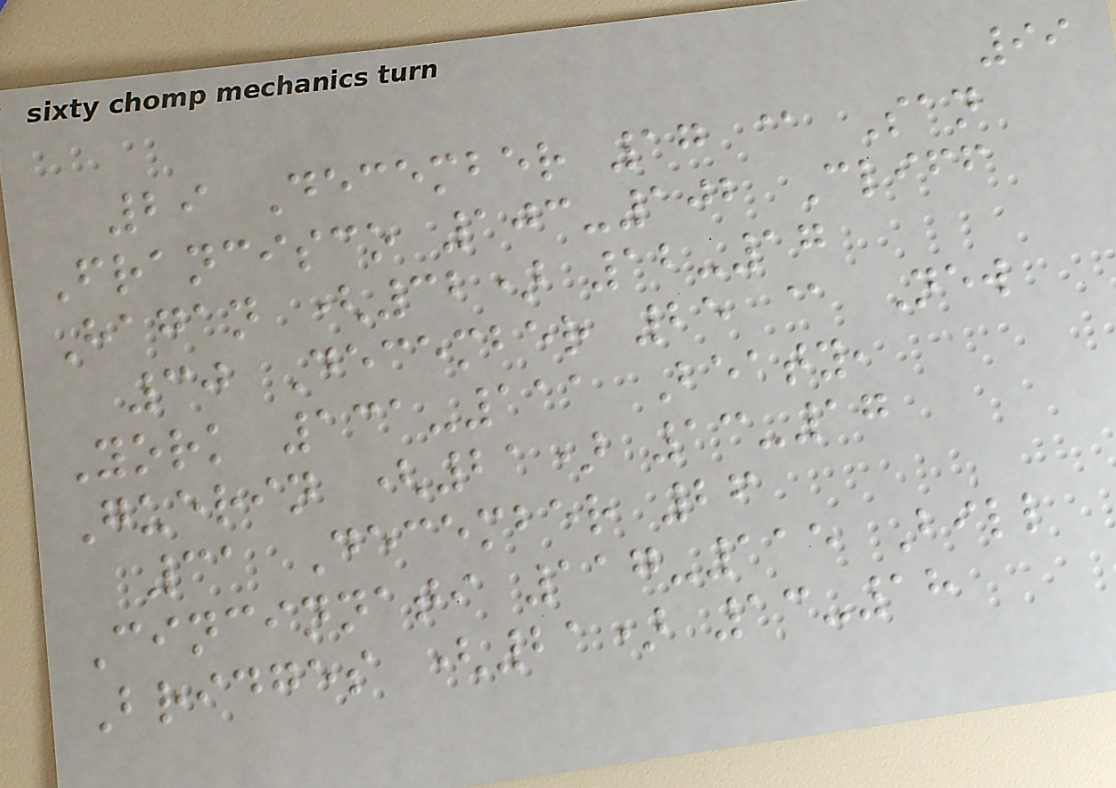99
29 December 17 @ San
Francisco 103-102 Cliff
Hagan (32) 12-17
30 December 25 @ New
York 131-111 Beaty,
Guerin (21) 13-17
31 December 26
Cincinnati 117-115 Bill
Bridges (21) 13-18
